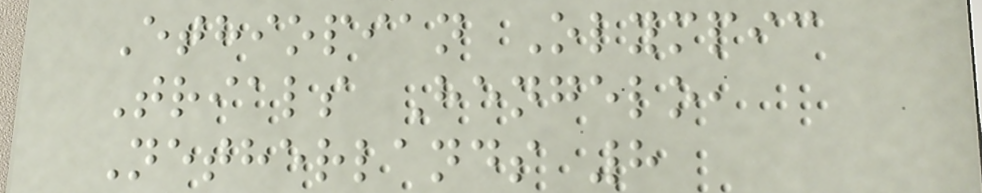Ethiopian Olympic
Trials Hengelo,
Netherlands 8
